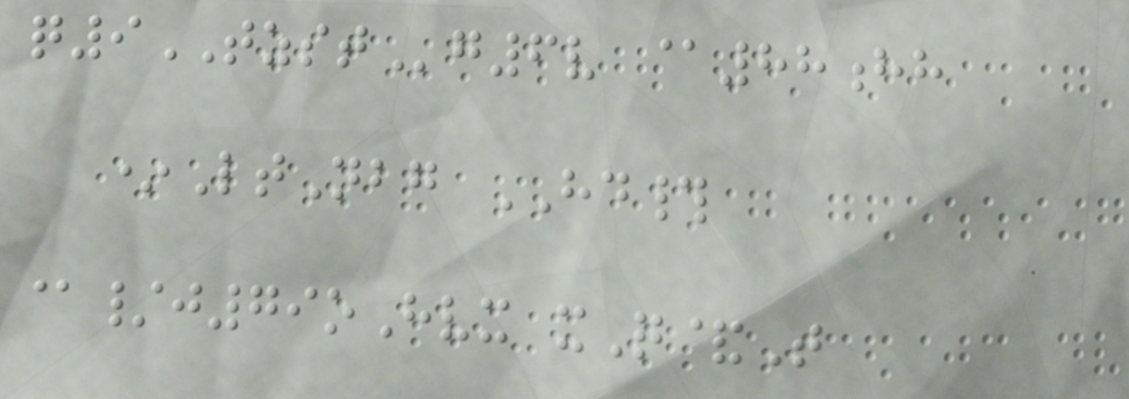q9TZSTg6v @88hh
*LtNbg HD#
@/j79oHvx xQ&T
